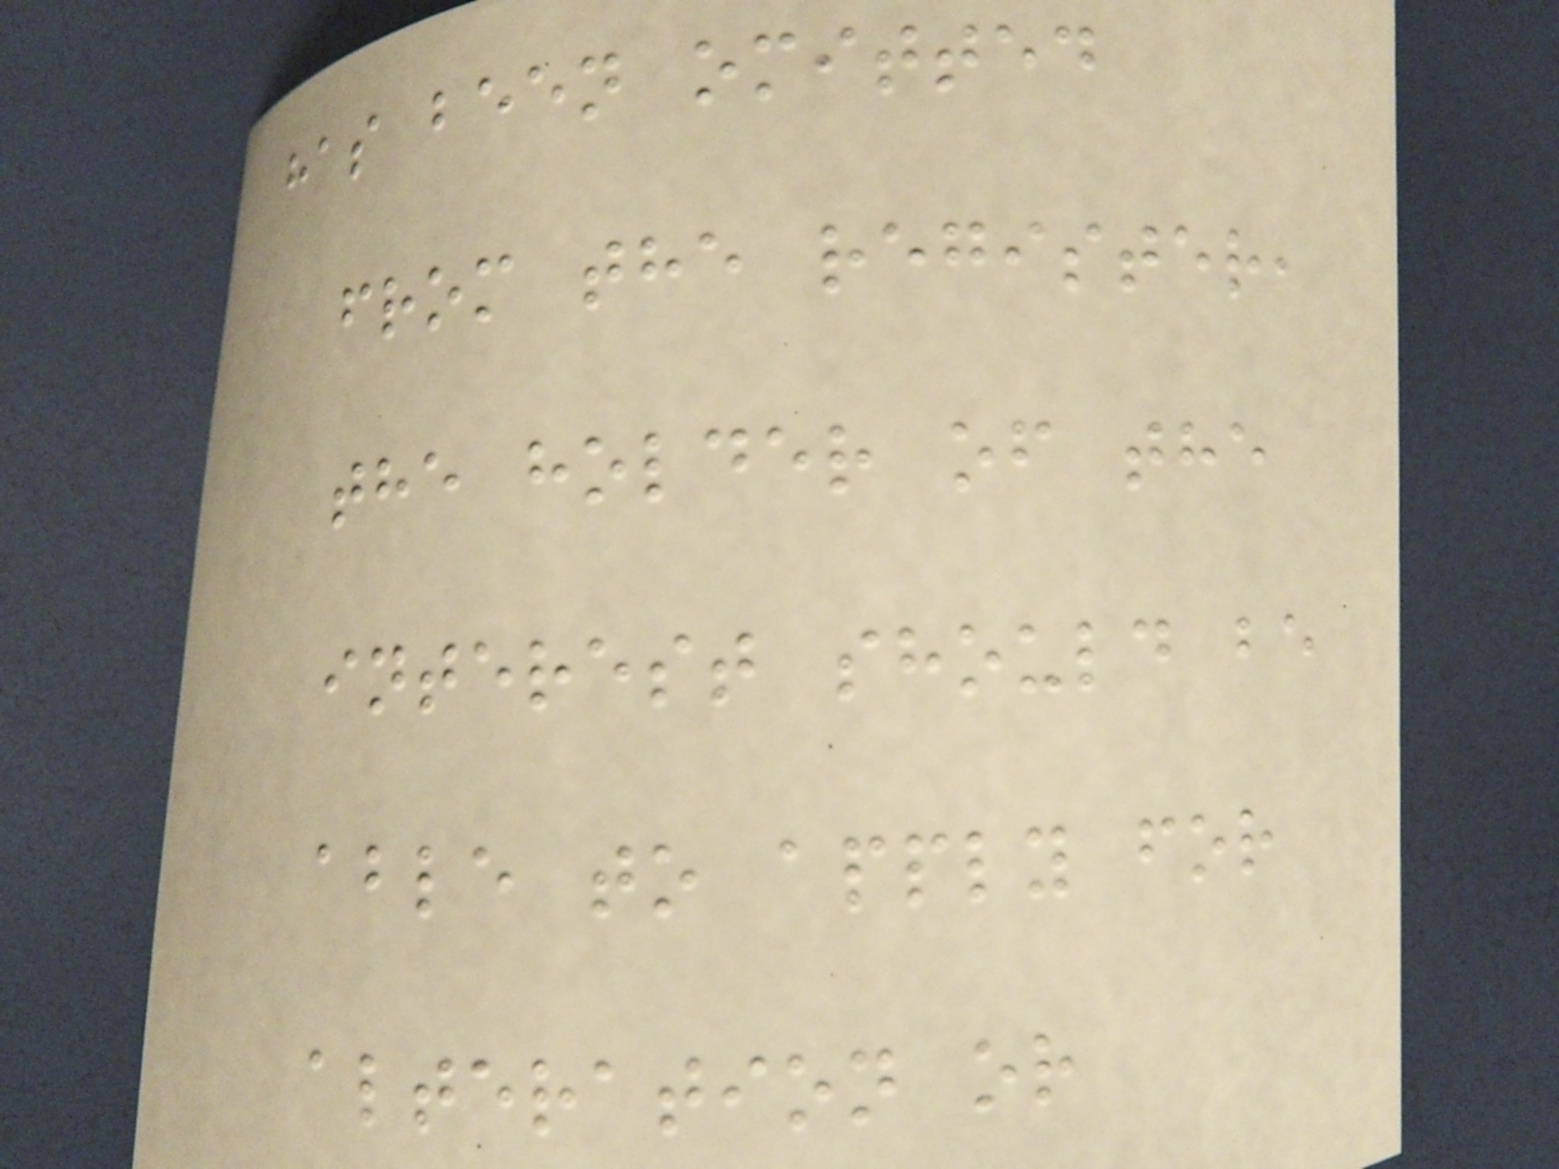has been omitted
from the register,
the holder of the
interest should be
able to apply for
alteration or
